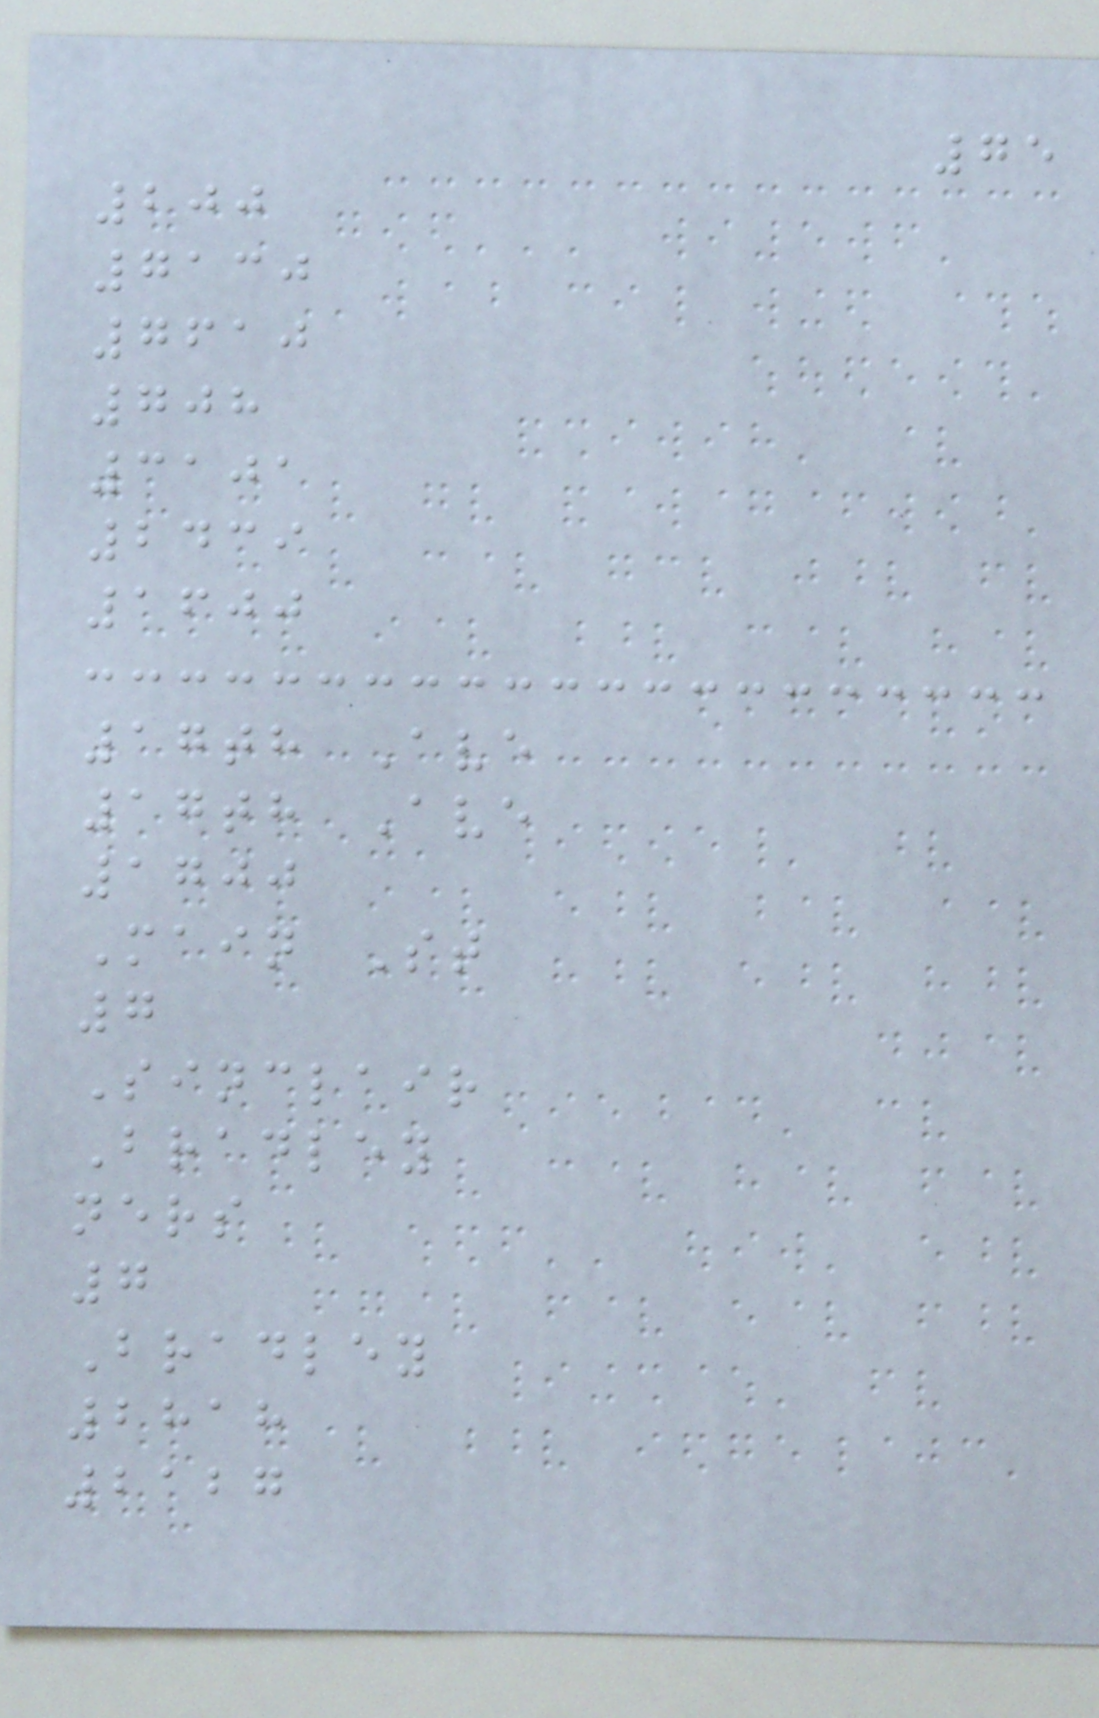75
200
7130
7610
708
3101
2439
1600
17th Ave
17th Ave
1700
Main St
7
Sinclair
Bradley
ners
7
Bradley
2818
2127
